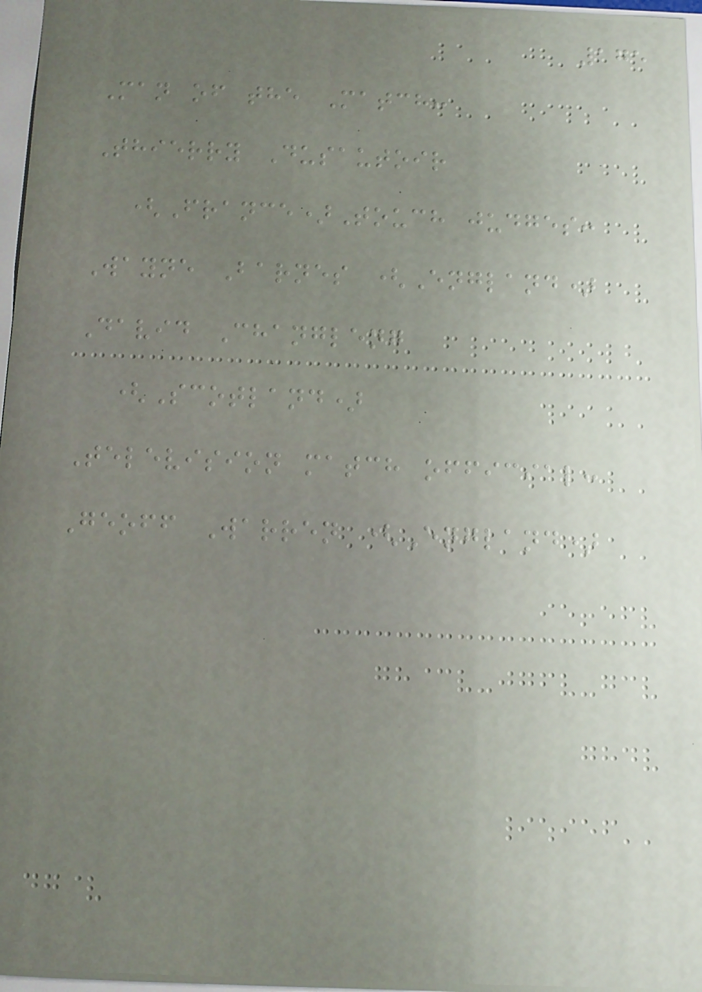175
Man of the Match:
Thierry Dusautoir
(France)Touch judges:
Wayne Barnes (England)
David Changleng
(Scotland)
Television match official:
Geoff Warren (England)
